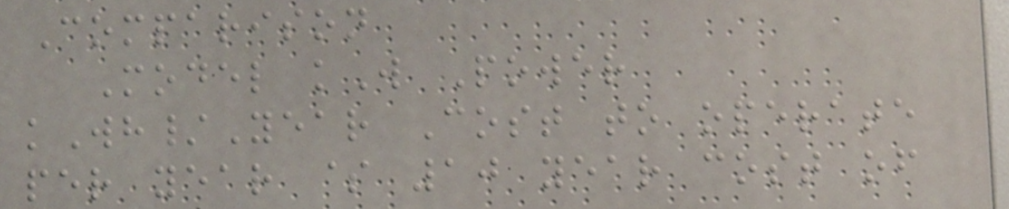Comparison
Model kW Power
kWh/Year Cost to operate
per year $ 10 year cost of
